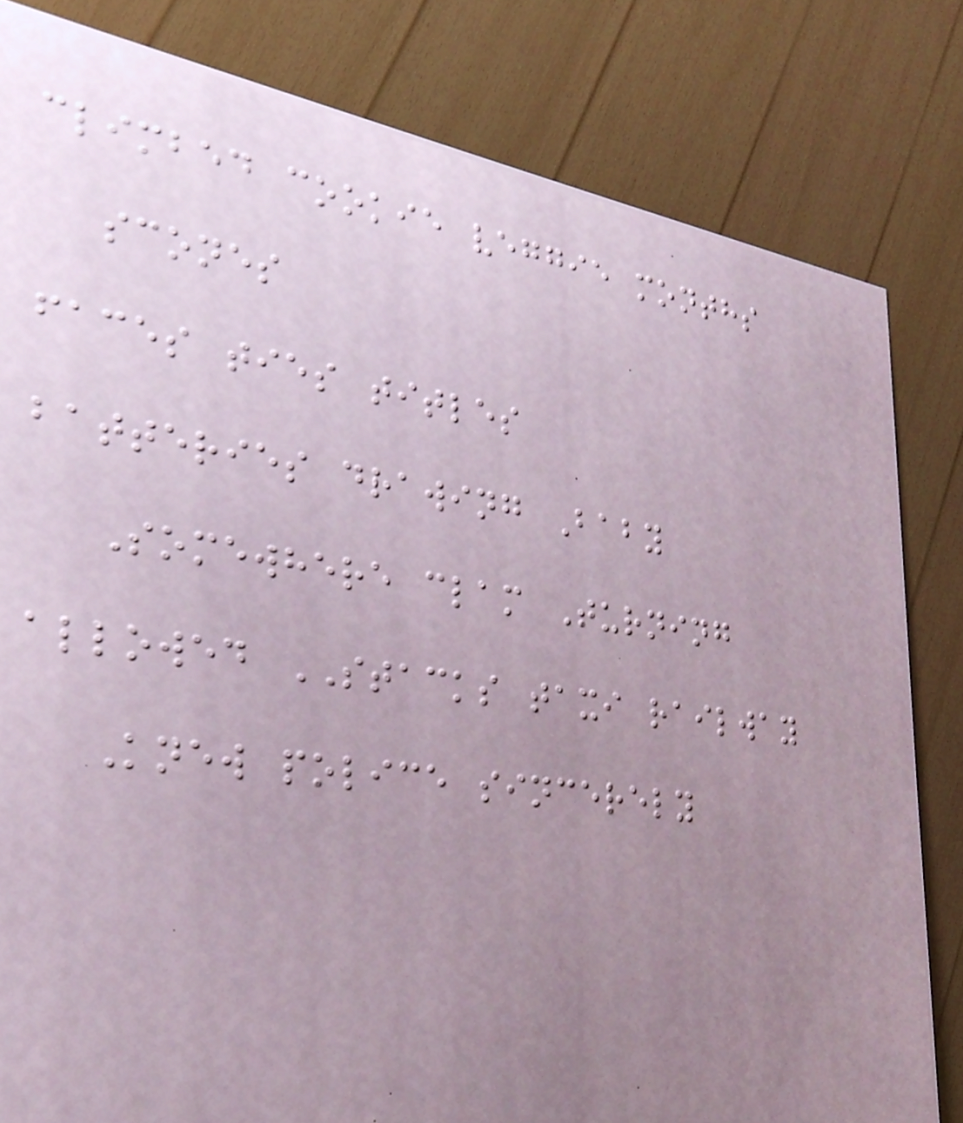climbed cookie veggie months
scones
faces ties titles
batteries drawing Baby
Somewhere clam Turning
allowed STACKS taxi railway
Knew police sincerely
